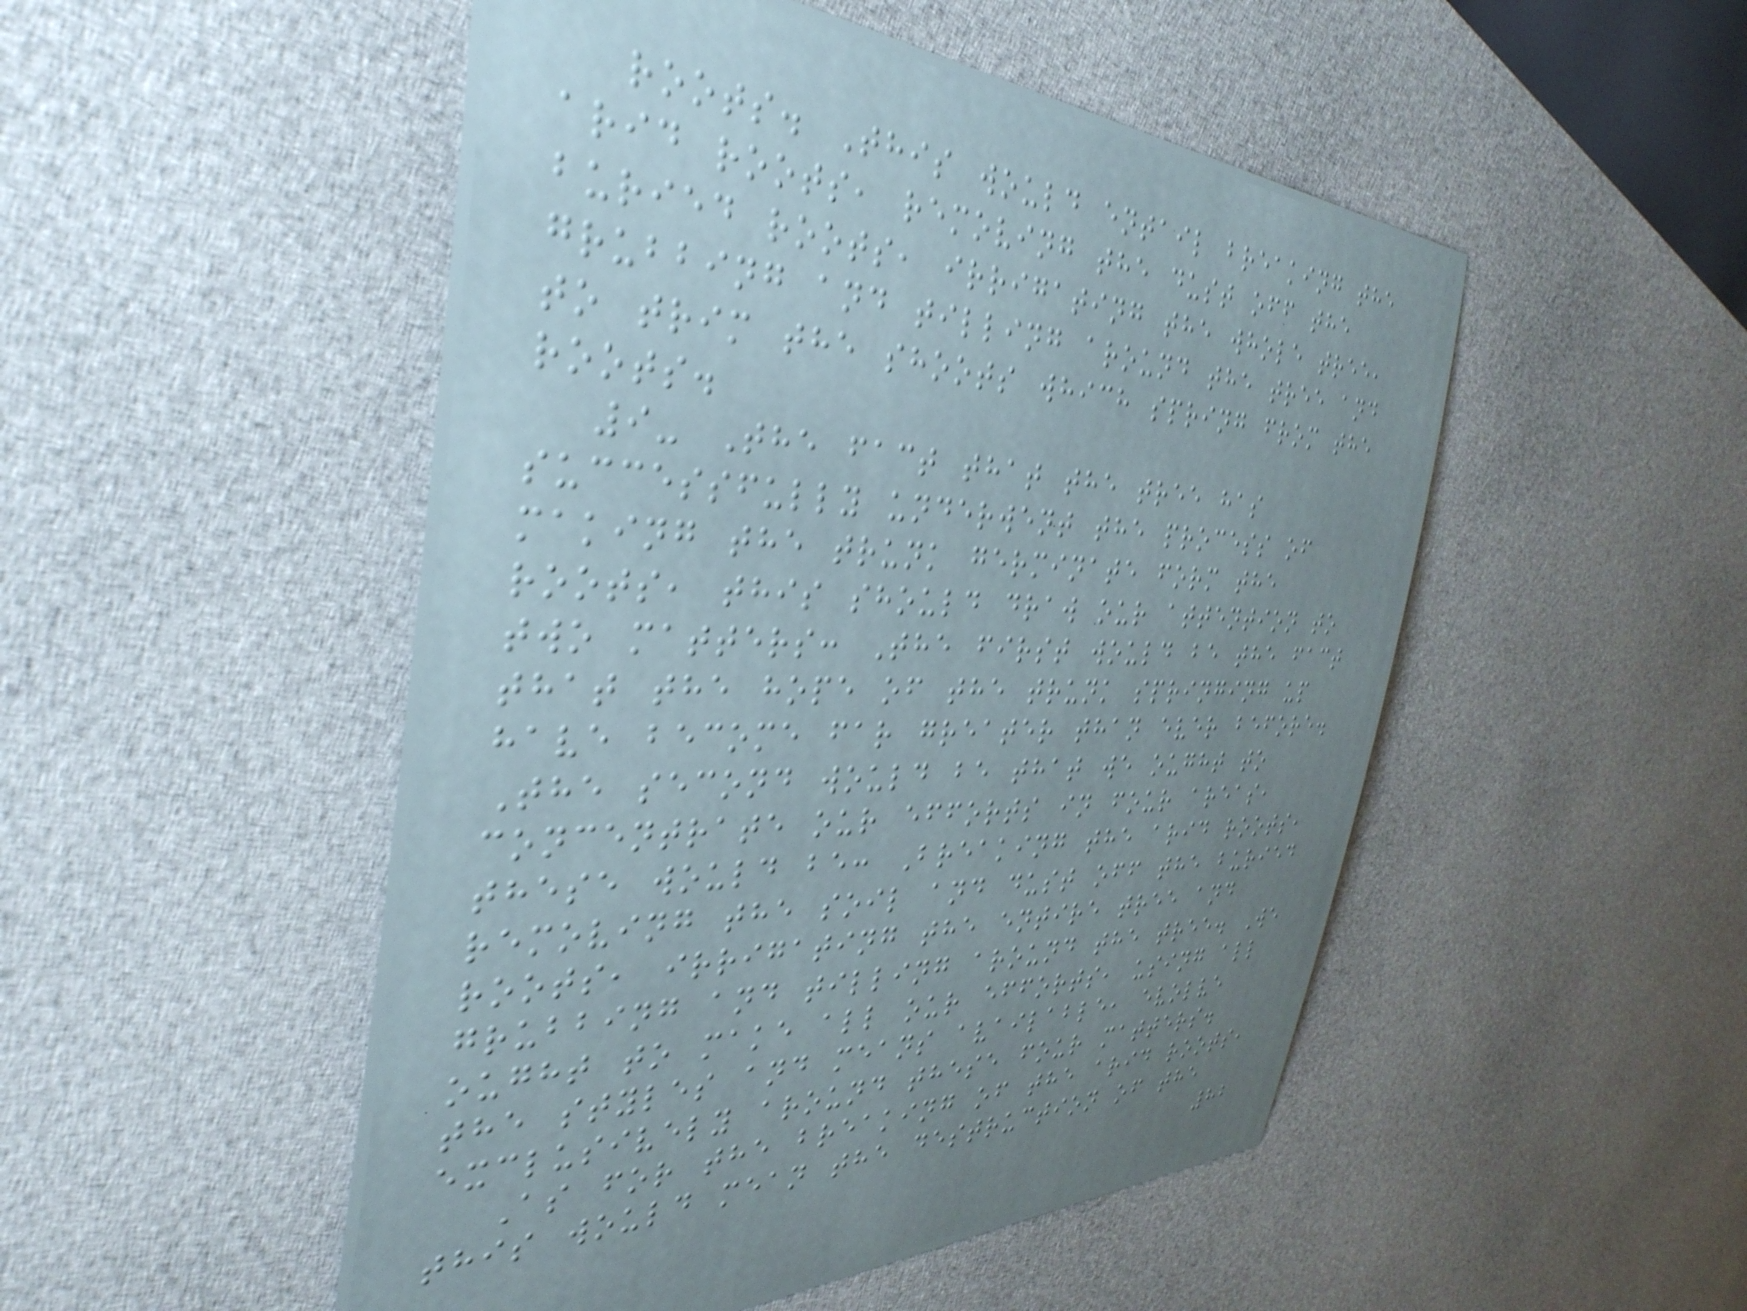roots. This would entail breaking the
arid roots, removing the dust off the
buried roots, irrigating the whole tree,
grubbing and tilling around the tree and
to trim the shoots which spring from the
roots.
9- The fact that the tree has
successfully underwent the process of
making the trunk germinate form the
roots, this should draw our attention to
two matters: The first would be the fact
that the hope of the trunk springing up
have become far greater than ever before.
The second would be that we ought to
concentrate our efforts in four areas,
these would be: Breaking the arid roots,
removing the soil and dust off the buried
roots, irrigating the entire tree and
grubbing and tilling around the tree. We
ought to make all our efforts, using all
the styles and means available, evolve
exclusively around these four matters.
As for the breaking of the arid roots,
this would mean the destruction of the
82
